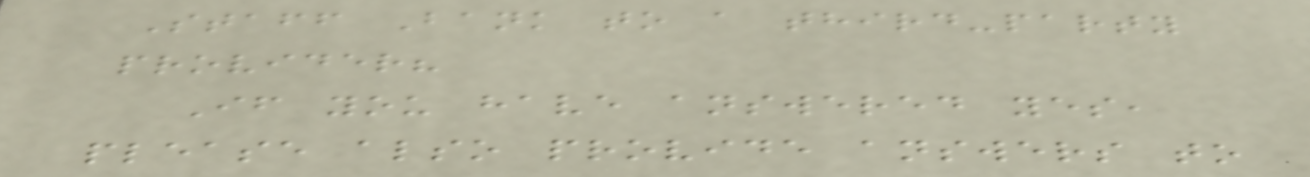Staff Bank to a third-party
provider?
If you have answered yes,
please also provide answers to
